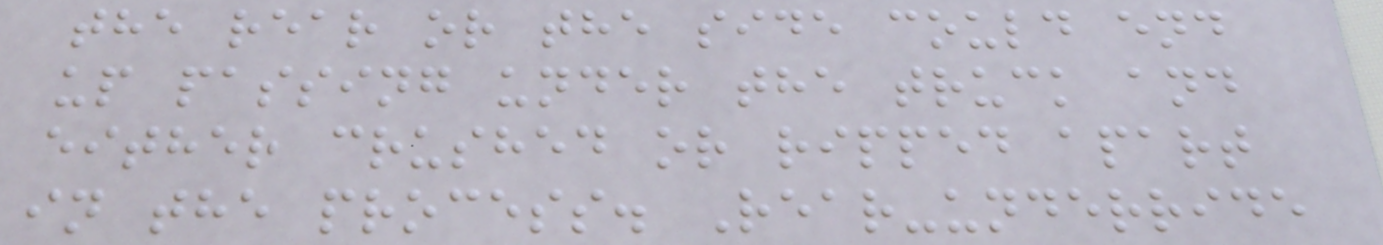the rear or the side could end
up passing under the truck and
either crushed or ripped apart
in the process. Rear-underride
